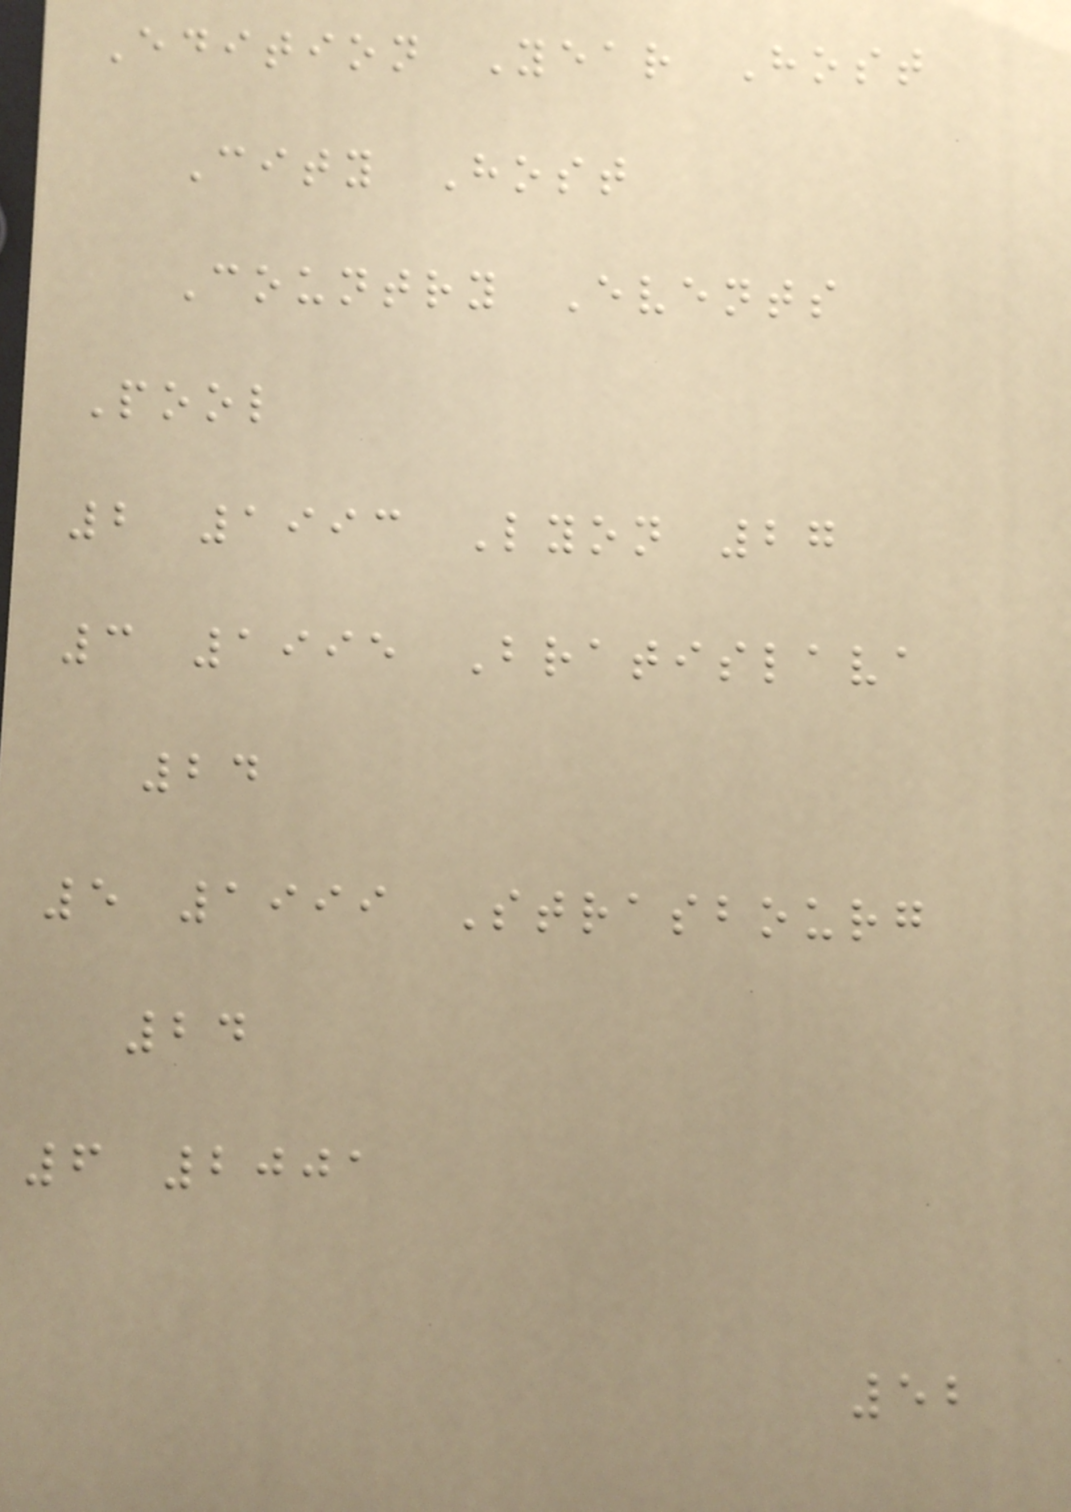Edition Year Host
City Host
Country Events
Pool
2 1993 Lyon 27
3 1995 Bratislava
24
5 1999 Strasbourg
24
6 2001
52
